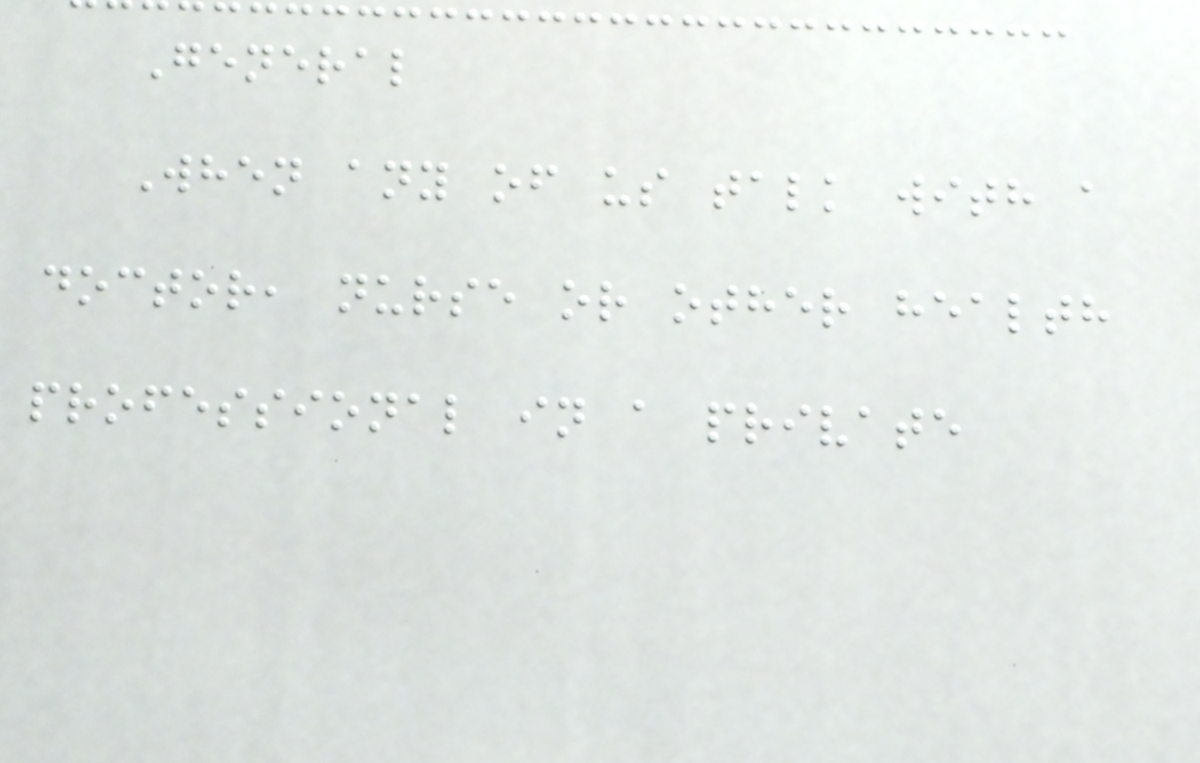General
When any of us talk with a
doctor, nurse or other health
professional in a private
